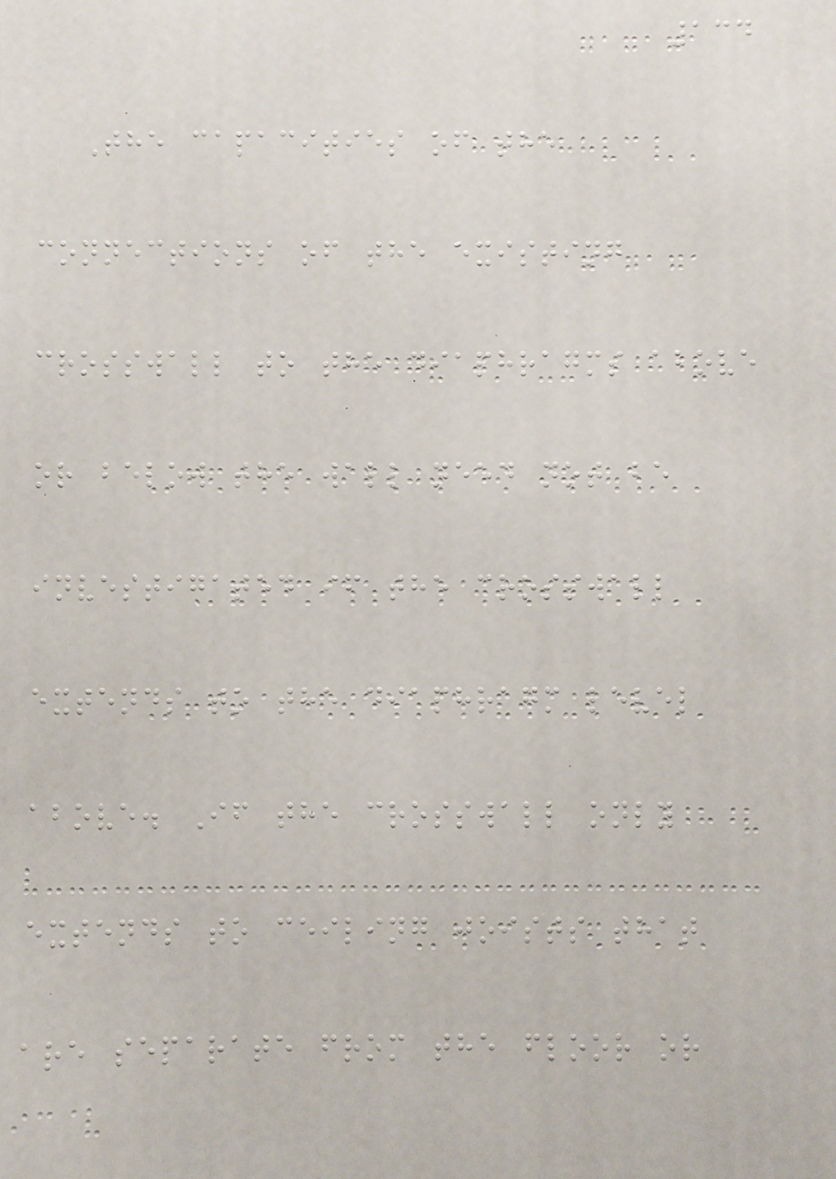134
The capacities of the
connections of the existing
crosswall to the diaphragms above
or below the wall need not be
investigated if the crosswall
extends to the diaphragm level
above. If the crosswall only
extends to ceiling joists that
are separate from the floor or
